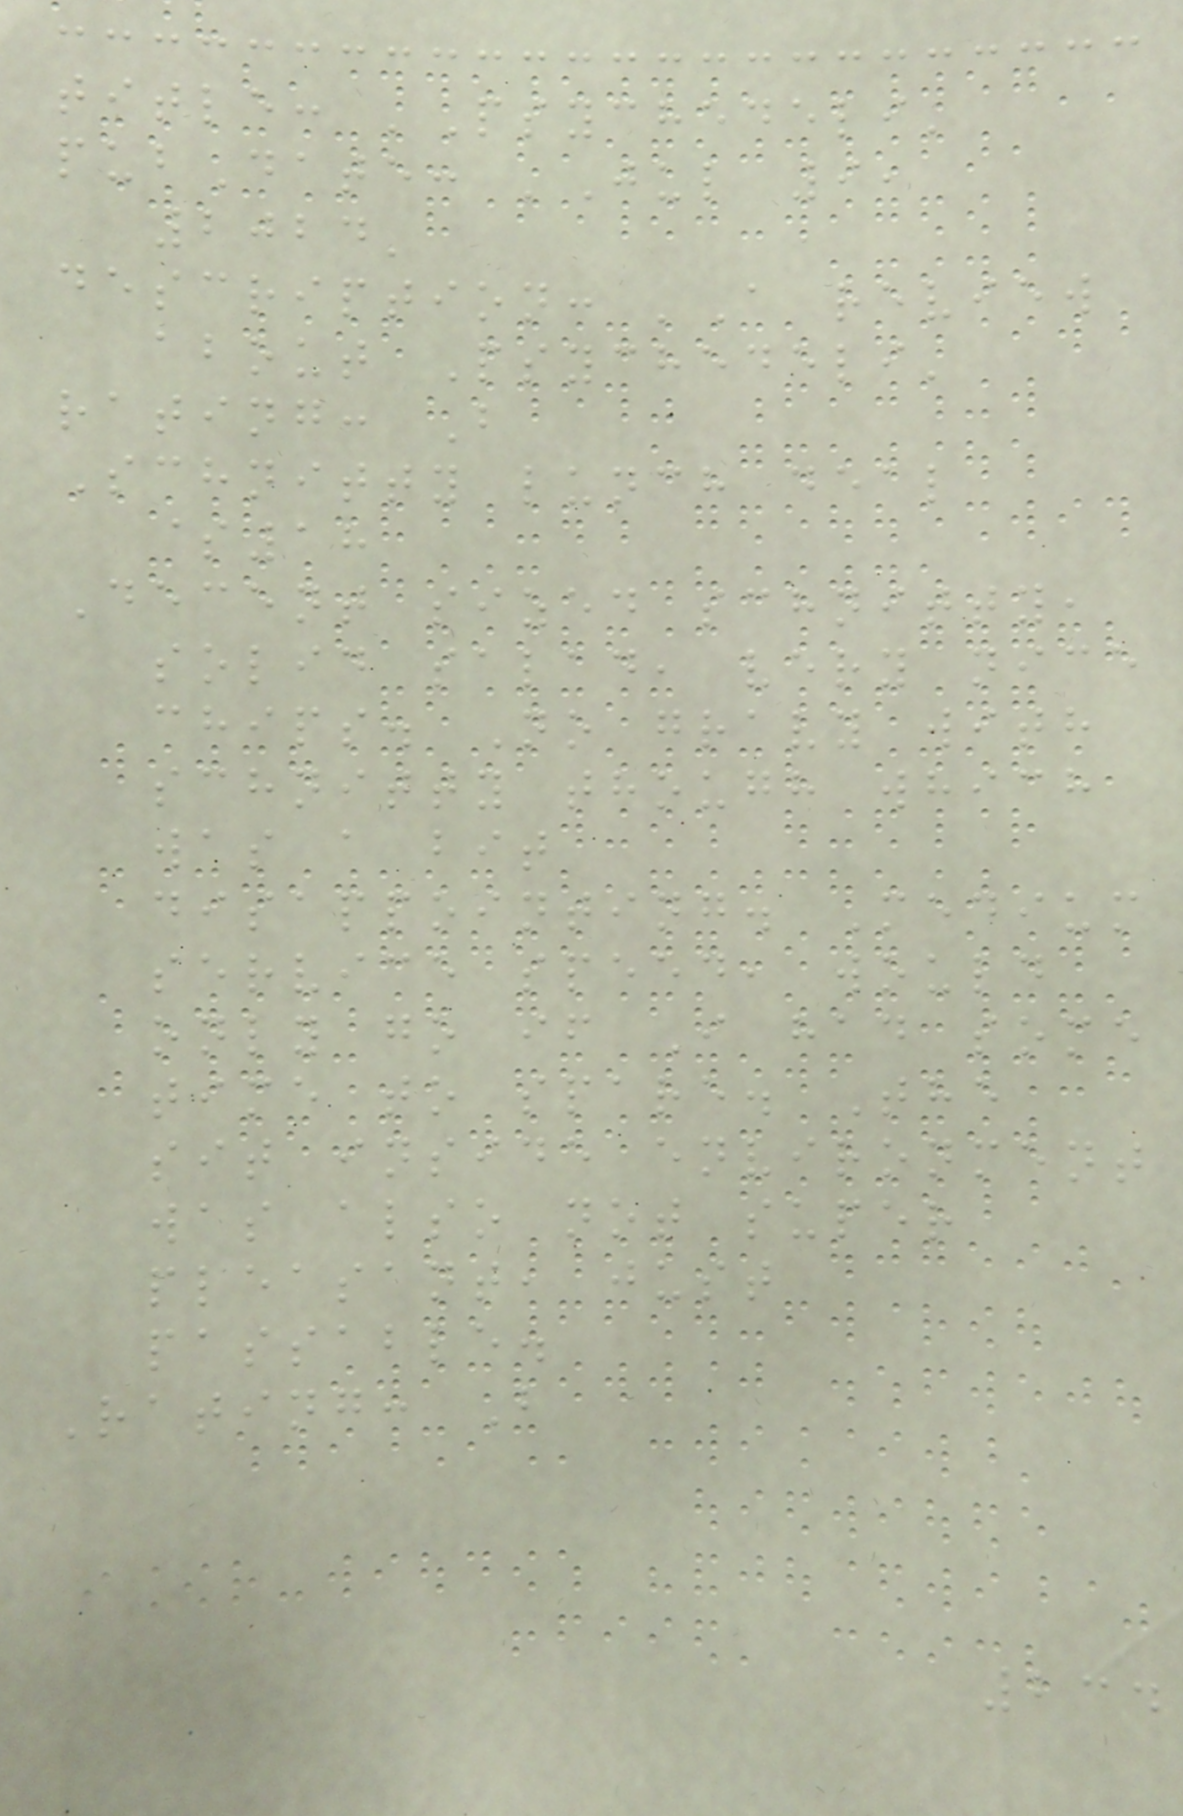title: 'Psychedeli'
pubDate: 'Jul 9,
2024'
description: 'A review
about Psychedeli'
rating: B
Schnitty lunch deal
$18
Decent sized schnitty,
solid salad, very nice
chips. No gravy with
schnitty though which
was a bit
disappointing. Medium
service speed, would
only go if I had some
time to spare. The
sit inside environment
was also not super
pleasant, just
passable.
Rating: B
234
